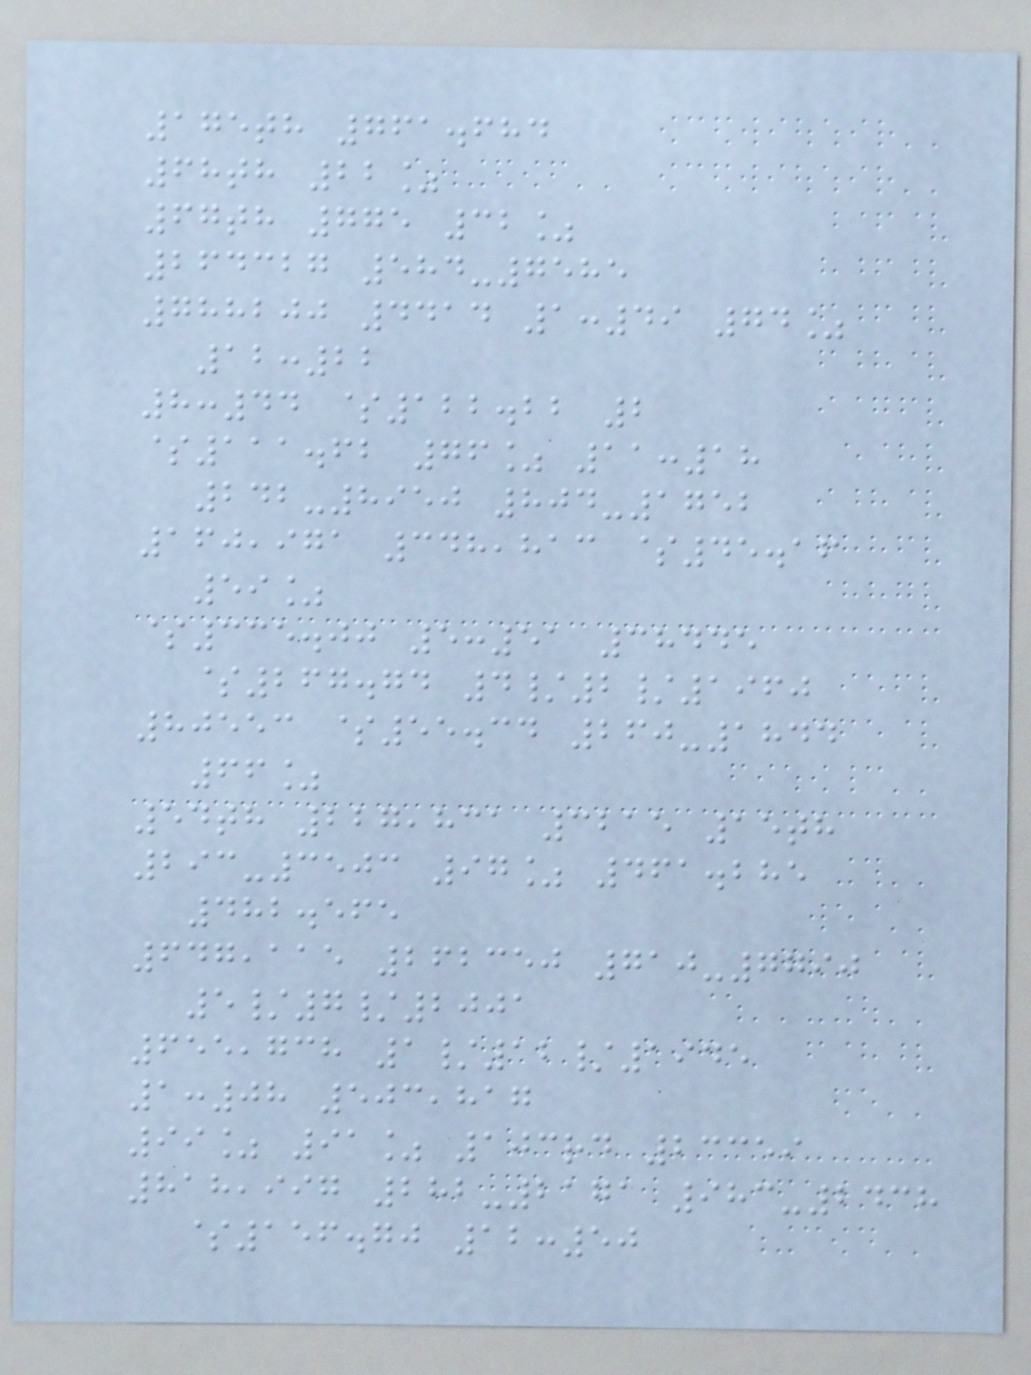175th 761.684
68th 22%
67th 775 32%
264327 584-7585
788200 4414 1:49 74%
12:22
8:44 $122.22 2
$111.62 76% 11:18
242-8950 804-1752
160,971 348,813 $45.16
59%
$335.00 5:51 38445
$267.74 4/2/1960
80553 $55.34 260-1844
66%
54th 227,831 3215 15th
293-3503 97% 461.285
482.565
647,115 262350 710-7790
5/7/2001
655,738 1/12/1945
1:08 503,817
99% 91% 103rd 23359
818,997 282-2171 983-2438
$156.70 12:50
